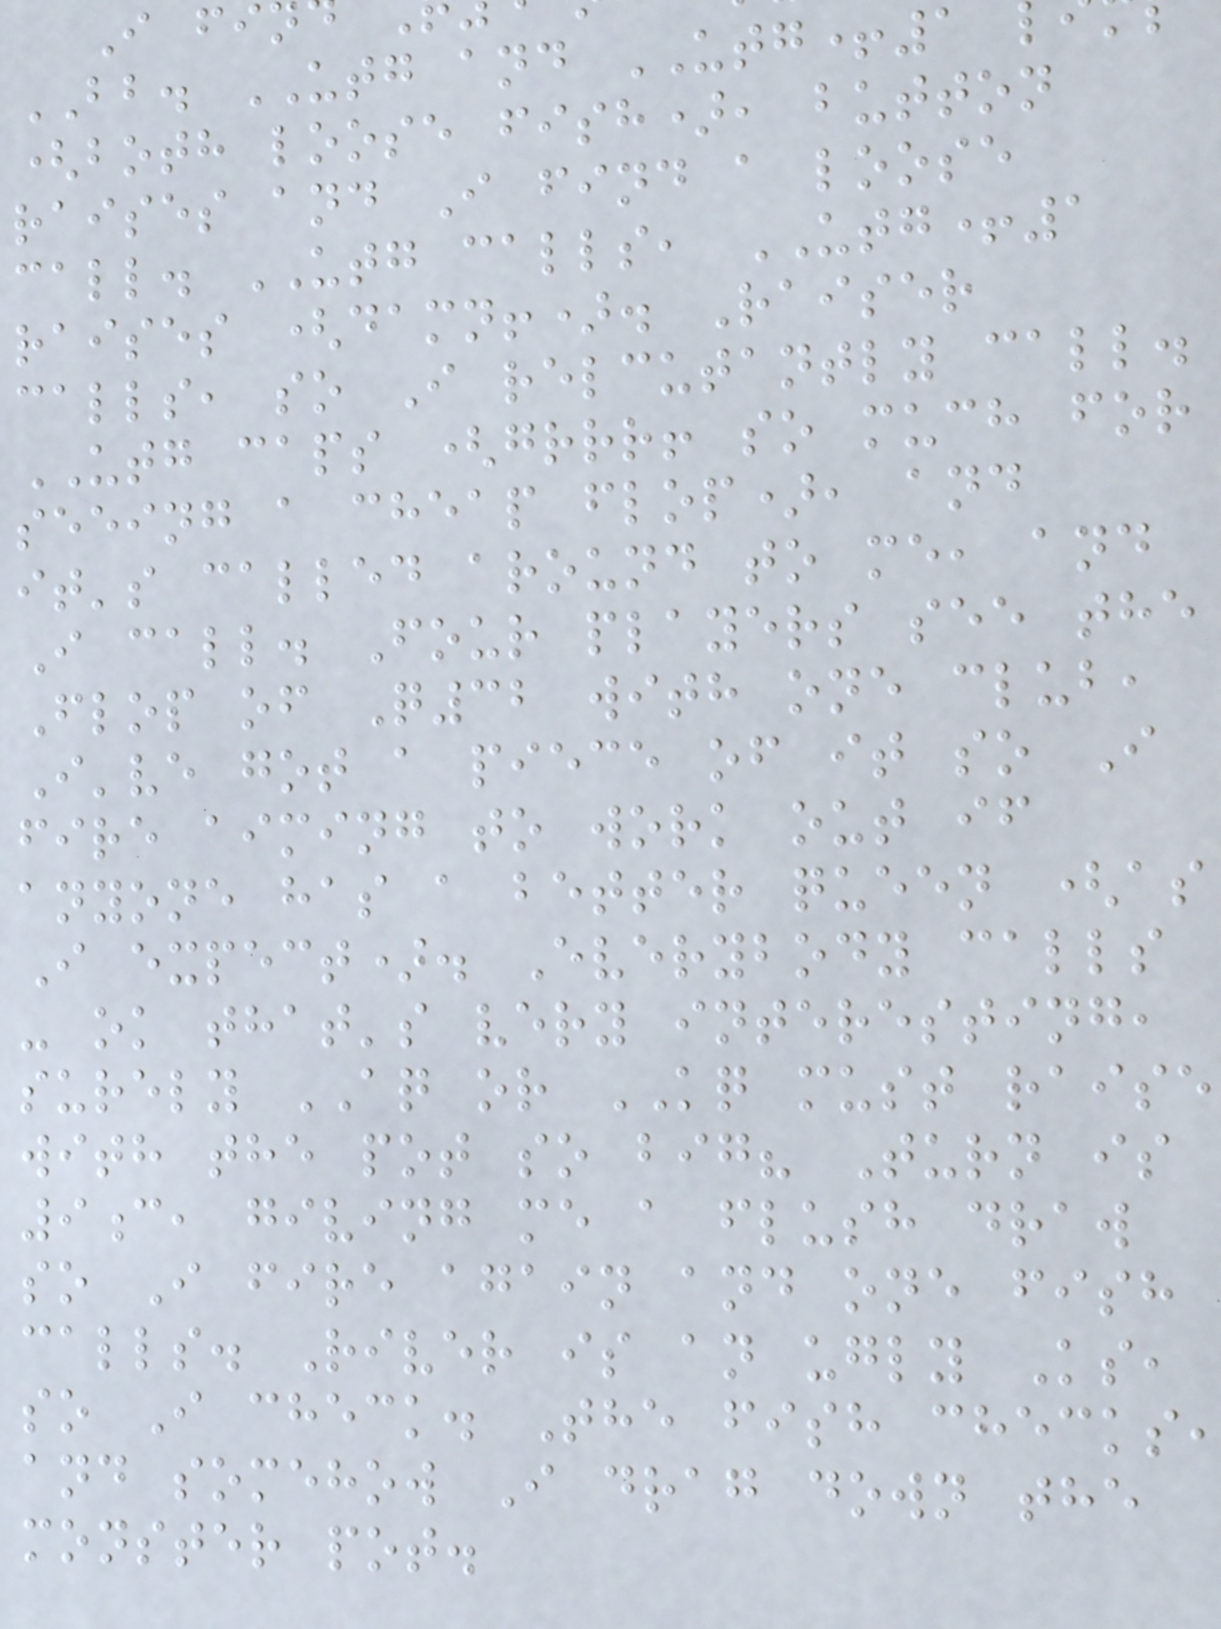BB. UTG and UTG+1
(both loose fish), button
raises and I find a loose
call. UTG calls, UTG+1
raises (damn!). Raiser
calls, so I relcutantly call.
UTG caps (grrr! so much for
seeing a cheap flop), and
it's called around to me, and
I call. Four players see the
Flop of Q32 with one club,
I've got a piece of it so I
fire aiming to work out if
anyone has a better queen (as
I expect). Everybody calls
- ok that's very interesting,
surely AQ or KQ must raise
with the pot so big? Turn is
9c, giving me a flush draw
so I fire again and one fish
calls. River is an ugly Ks,
so I check. The fish checks
and somehow I drag down the
monster pot.
